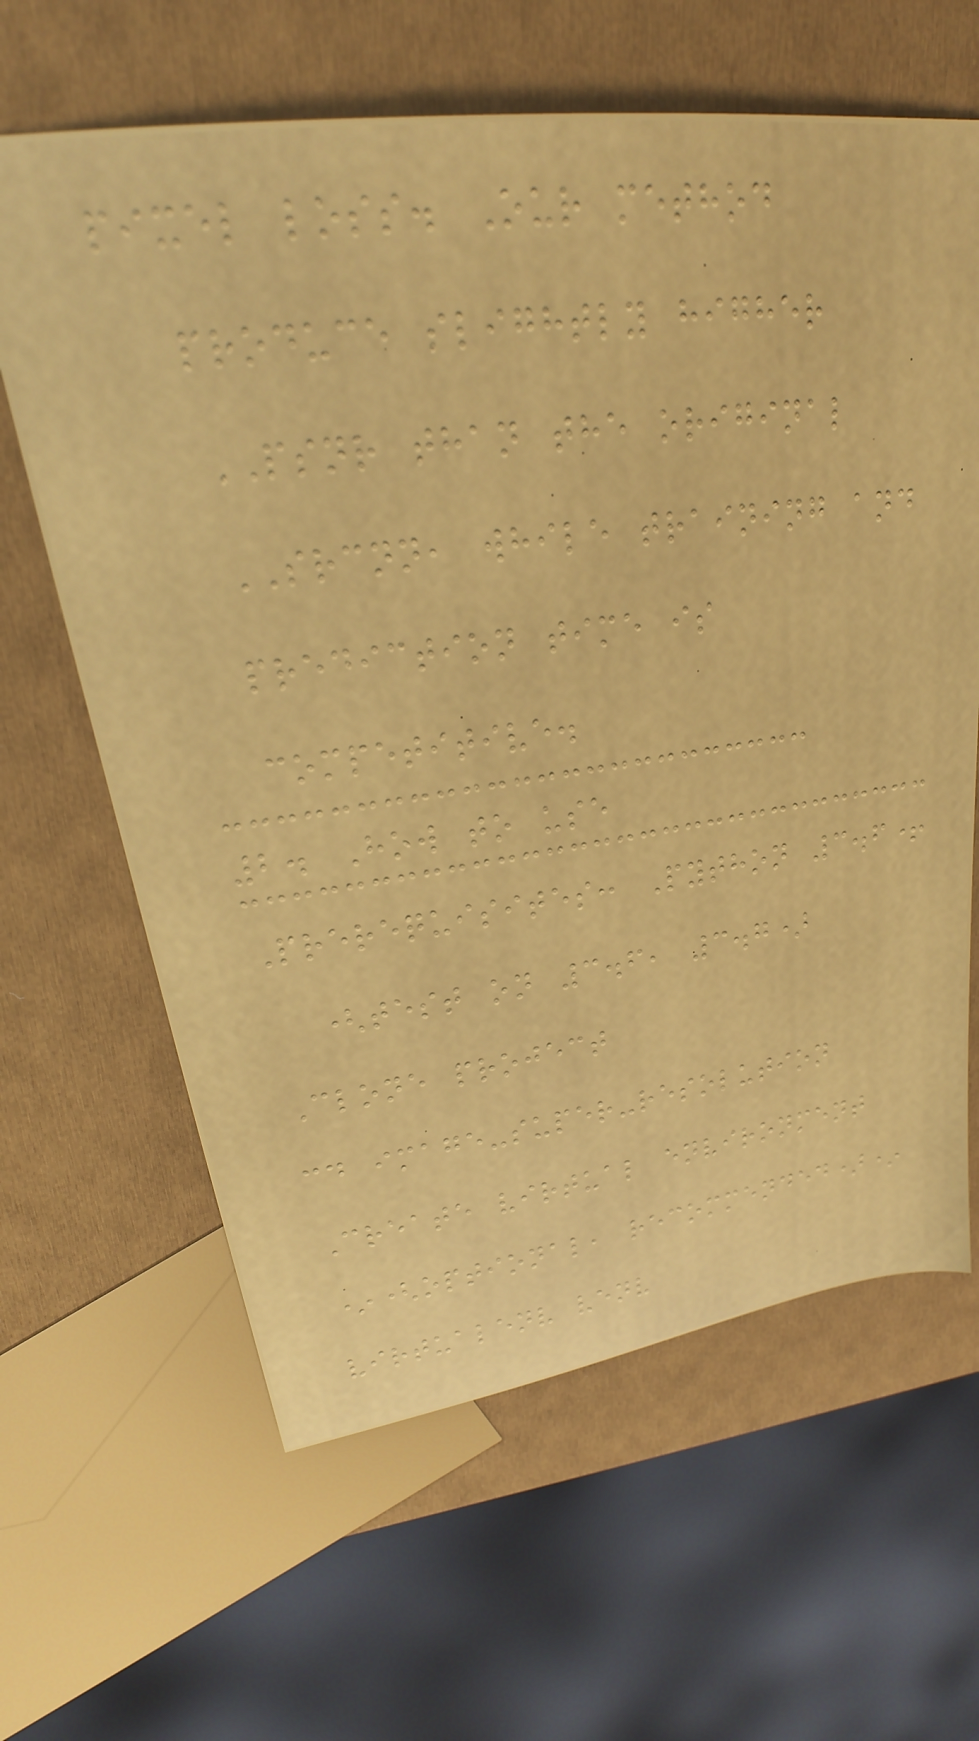pixel loss. Our method
produce slightly higher
PSNR than the original
SRCNN, while training and
prediction time is
competitive.
2. How to use
Prerequisites: Python 3.6+
(test on 3.6, 3.7)
Clone project
cd image-super-resolution
Create virtual environment
*(optional, recommended)*
virtualenv venv
